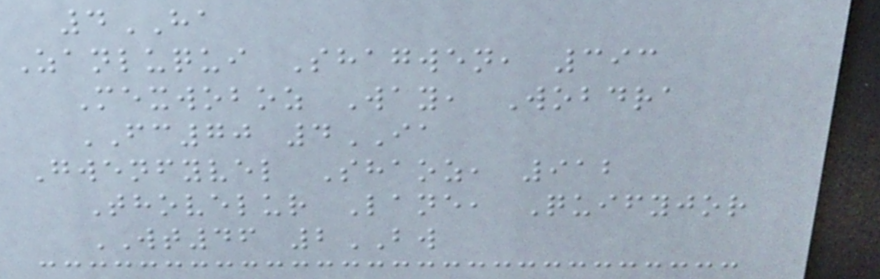4HA
Zanluqui Shagwen, 393
Mexwoboz Way, Wobdra
FC70 4IA
Gwenfyvel Shaoz, 912
Thovelur Lane, Quifyjor
WT46 2BW
